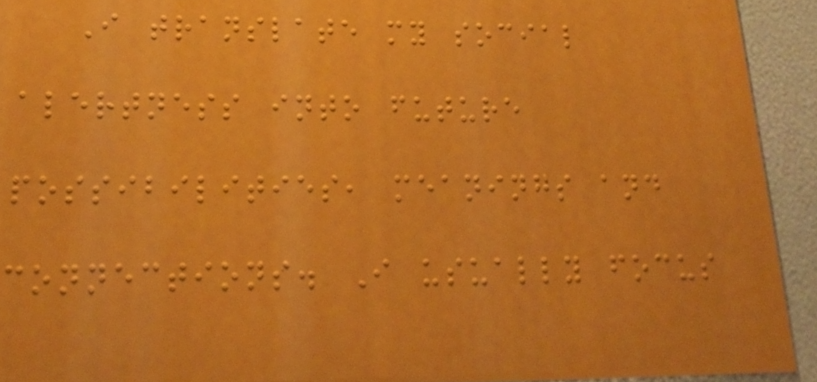I translate my social
alertness into future
possibilities, meanings and
connections. I usually focus
